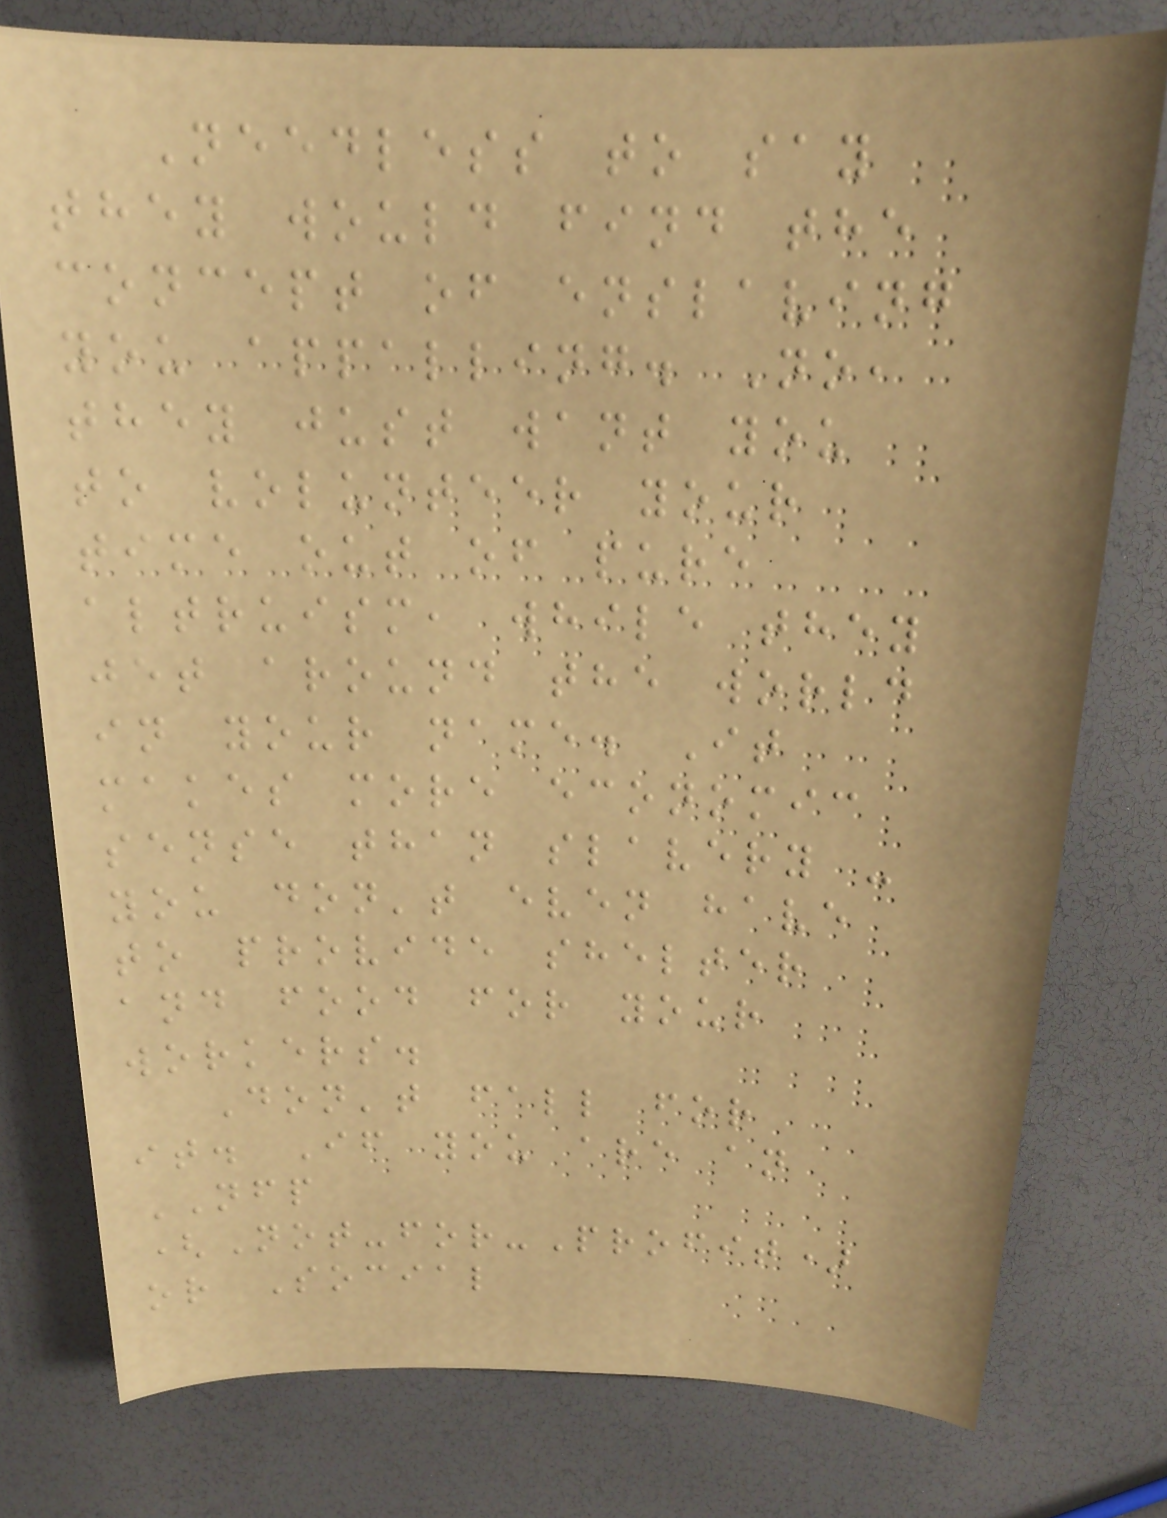Needless to say
they would find the
concept of enslaving
you appalling. No,
they just want you
to volunteer your
time out of pure
altruism, while they
jet around the world
in your name. It
makes more economic
sense than slavery -
you don't even have
to provide shelter
and food for your
workers.
Don't fall for
it. If you are an
NFP
(Not-for-Profit)
or Social
